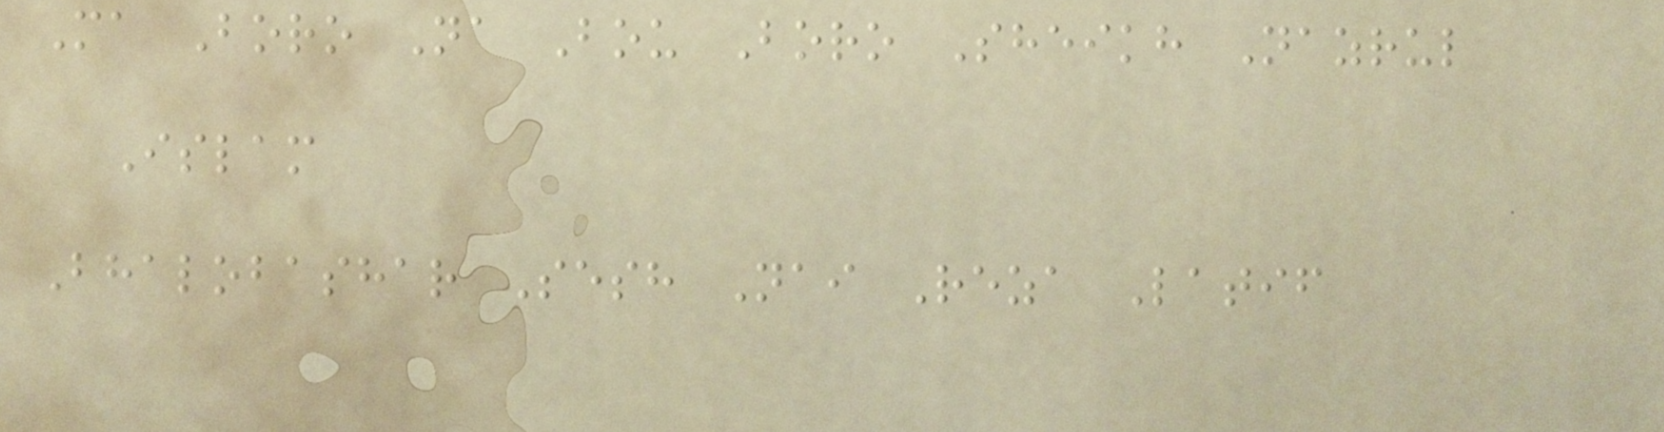Ma Boro Na Bou Boro Sheikh Nazrul
Islam
Bhalobashar Sesh Nai Reza Latif
